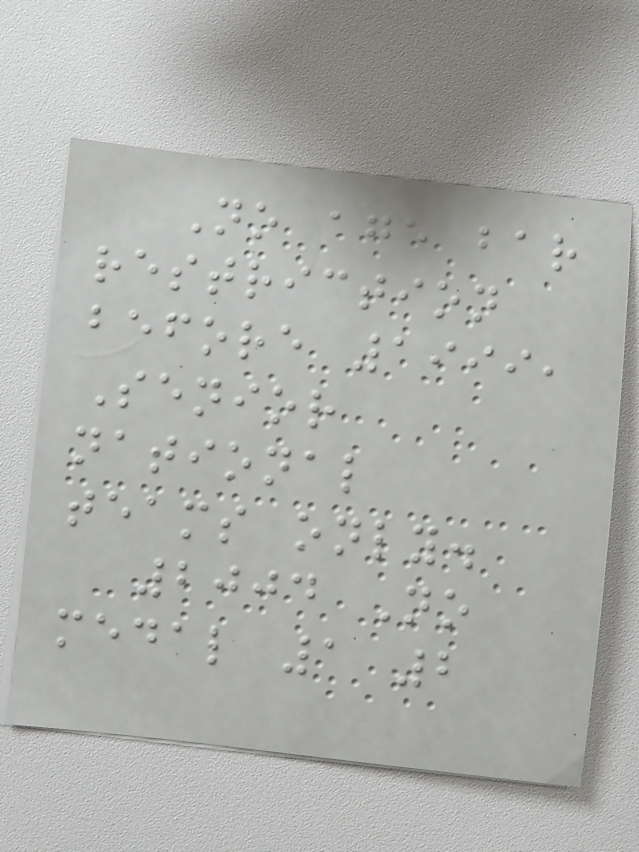No age bar
restriction
before 1999,
Senior
national
teams only.
2004 No
medal 1 2
